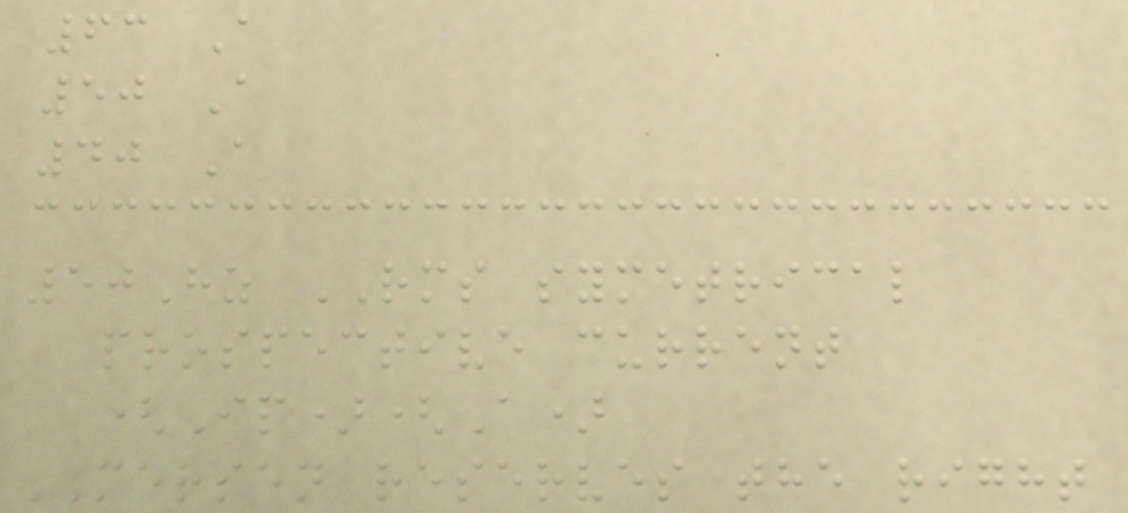63 A
50 A
40 A
50Hz RMS symetrical
prospective current
(Ip)(A)
MERSEN reserves the right
